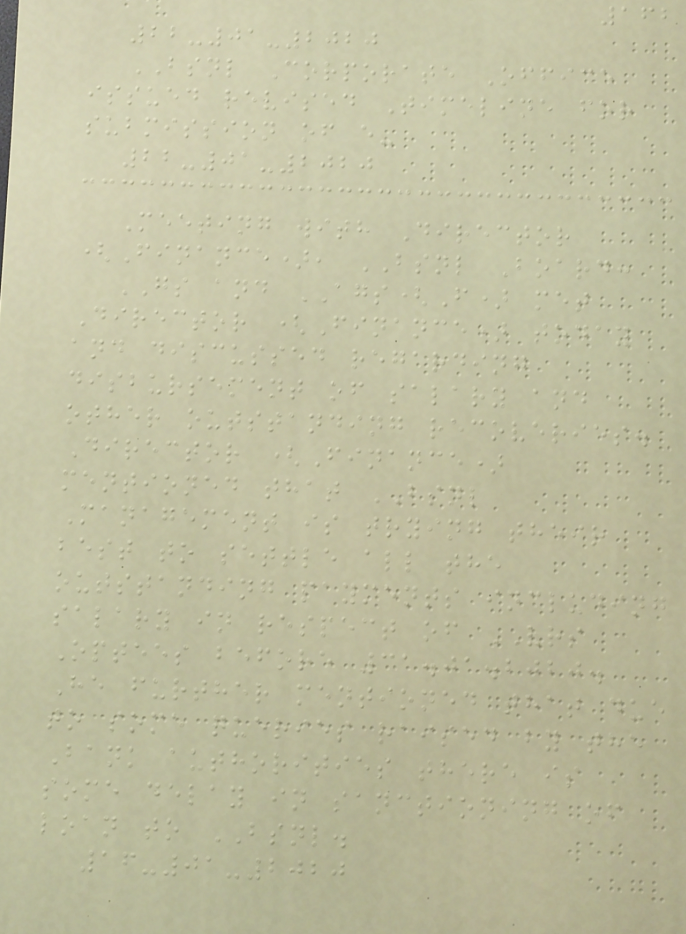162
22-01-2020
BSNL Corporate Office
issued revised Timeline for
submission of e-
22-01-2020
Meeting with Director
(Finance), BSNL Board:
GS and AGS(F) met
Director (Finance) today
and discussed regarding
disbursement of salary and
other outstanding recoveries.
Director (Finance)
mentioned that BSNL
Management is trying their
best to settle all the
outstanding payments including
salary in respect of VRS
Optees before 31.01.2020.
He further mentioned that due
to some queries raised by the
Bank authorities there is
some delay in sanctioning of
loan to BSNL.
16-01-2020
